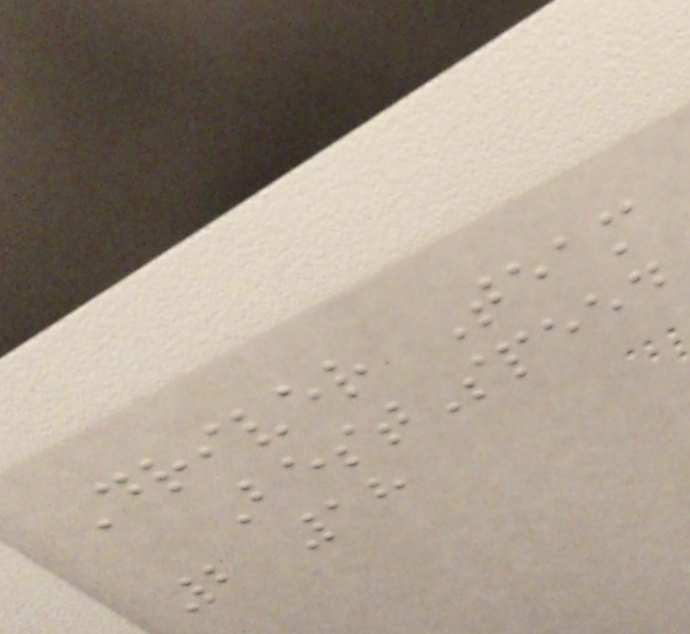Driver Team
BestSpeed
2 18
